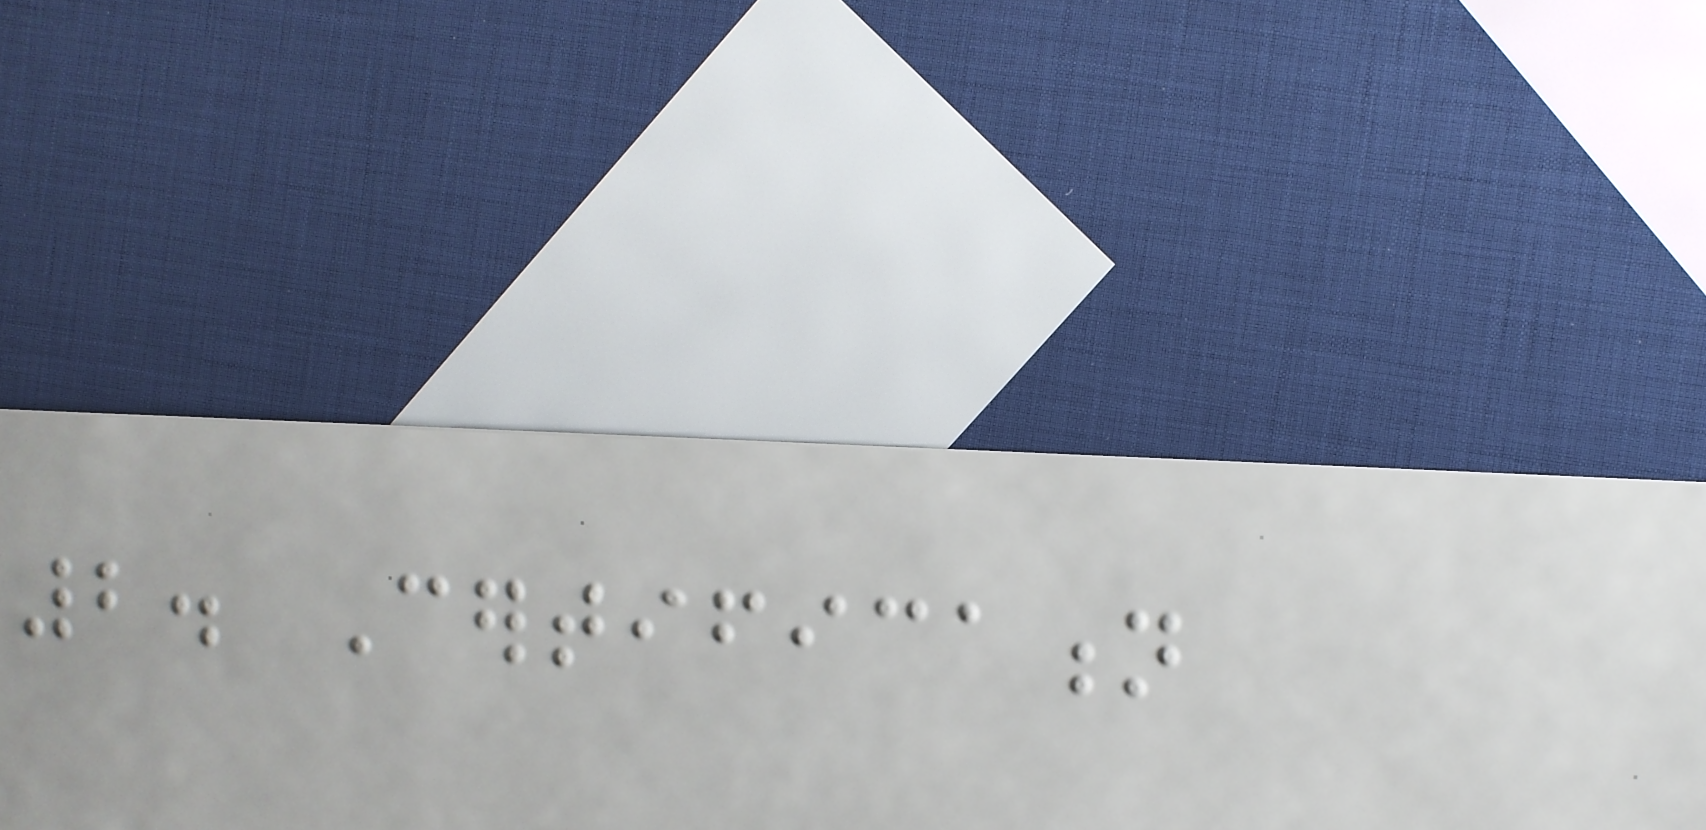2. Certification
